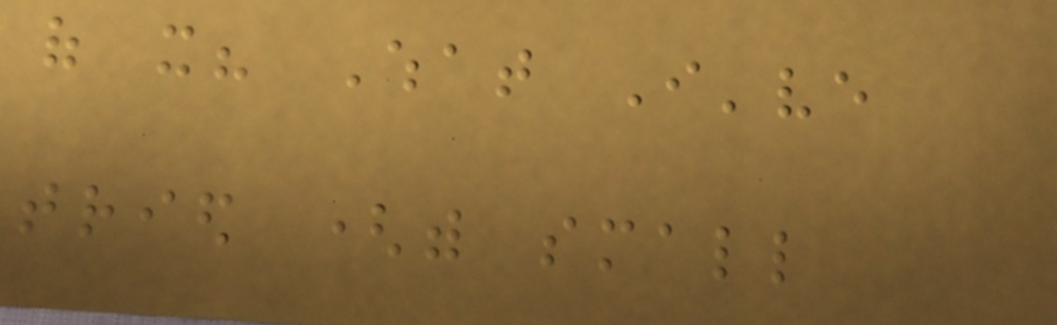of it? What I've
tried (with small
